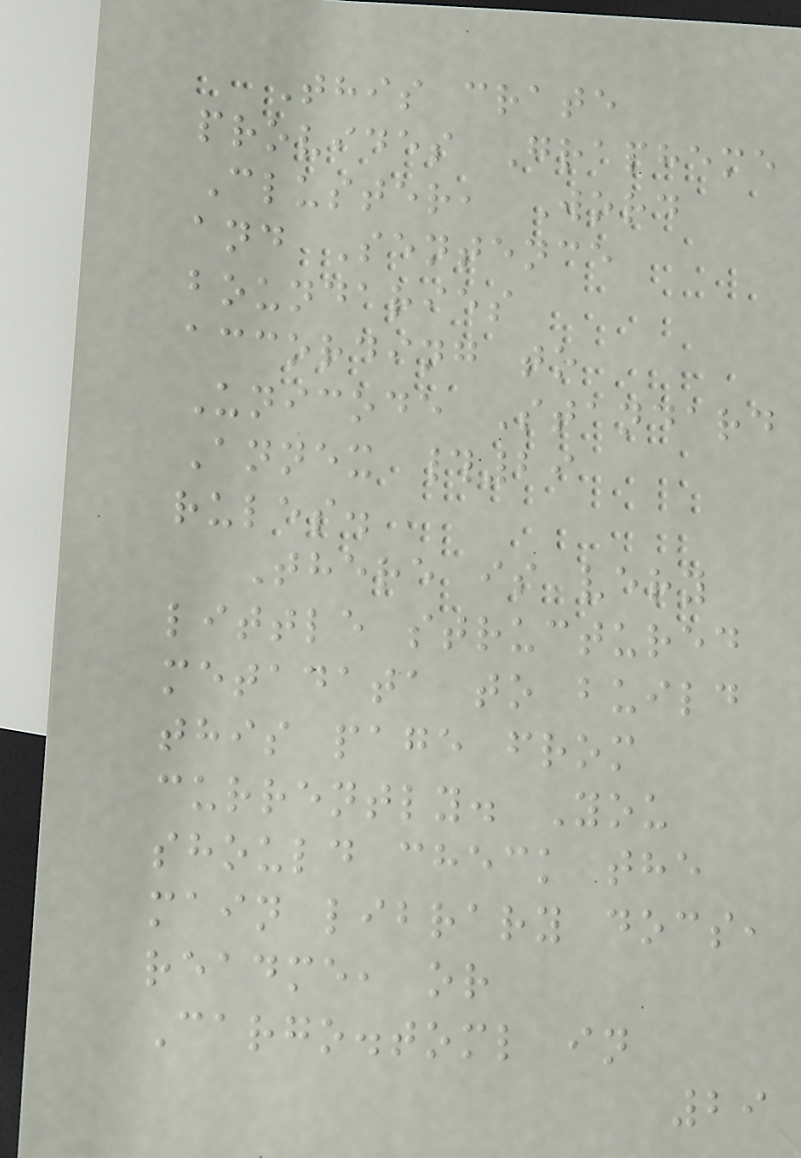This crate
provides Grapheme
Cluster, Word
and Sentence
boundaries
according to
Unicode Standard
Annex #29
rules.
There is very
little structured
metadata to build
this page from
currently. You
should check the
main library docs,
readme, or
Cargo.toml in
29
